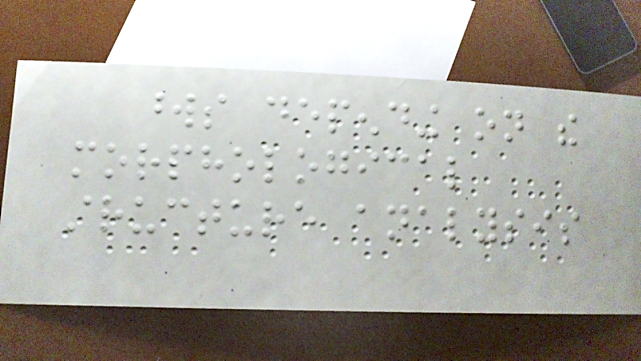words depending on the
morphological
structure analysis
